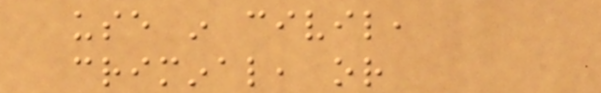use in civil,
criminal, or
